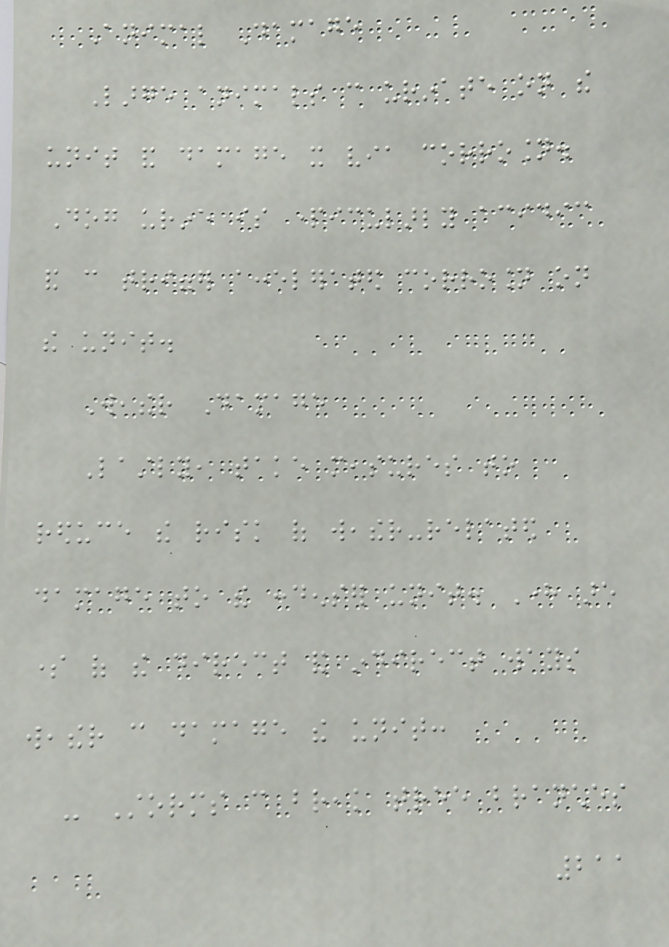Animal Damage
Large animals can urinate on the
unit and damage it via corrosion.
Dog urine is particularly acidic
and can trigger accelerated corrosion on
the unit.
Weather Damage
Lastly, take measures to
reduce the risk of weather-related
damage to the condenser unit. Here are
some of the direct and indirect ways
weather can damage the unit:
- Storms can break tree branches
211
